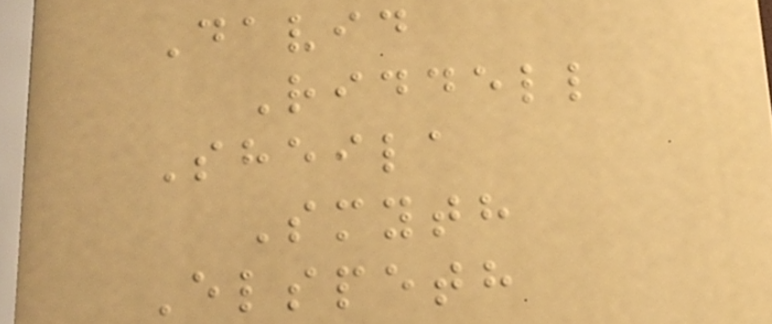David
Riddell
Sheila
Smyth
Elspeth
